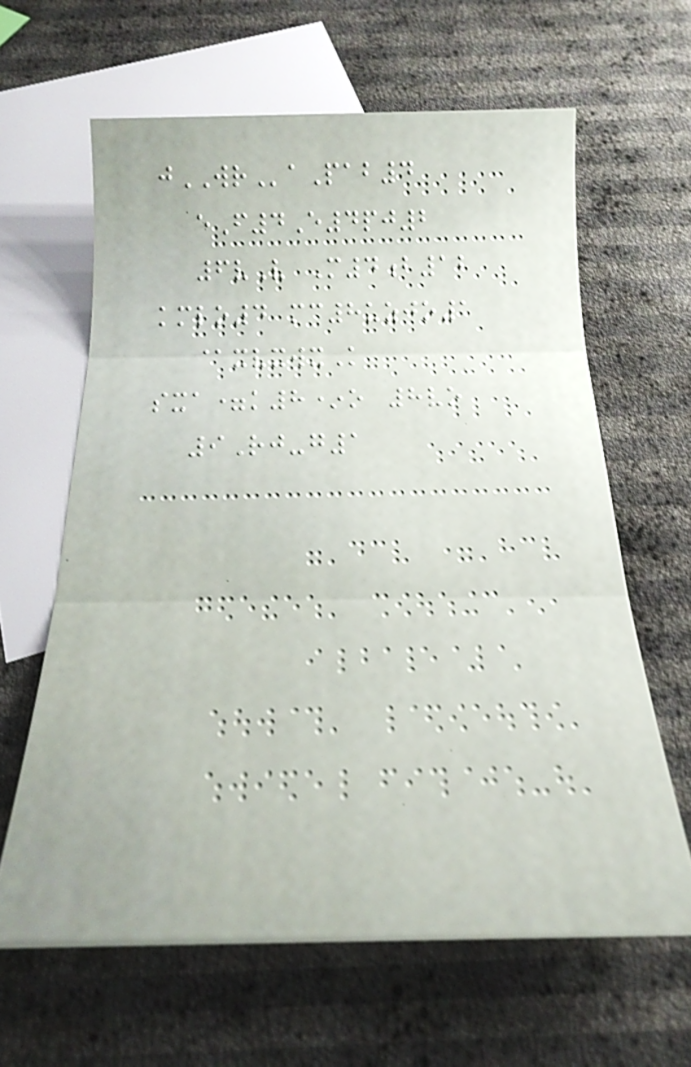jWRaPab4
eF4E4pj2
6vV M4b12
kmlo4 mc8uzjo1
@xvxwxK
sxa=k8*o 8vo
9Rj-g1
